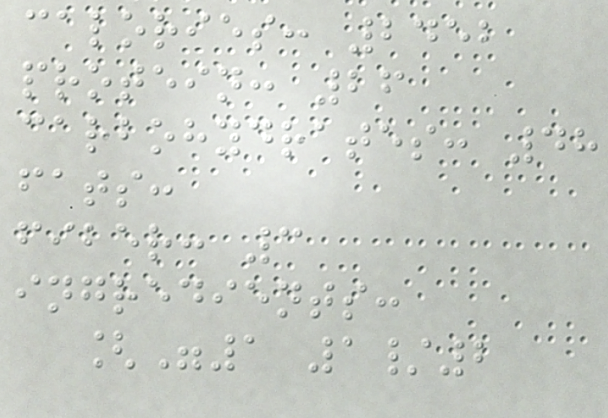calories: 2452
protein: 26
carbohydrates: 48
fats:
fiber: 3
ingredients:
["1 1/2
